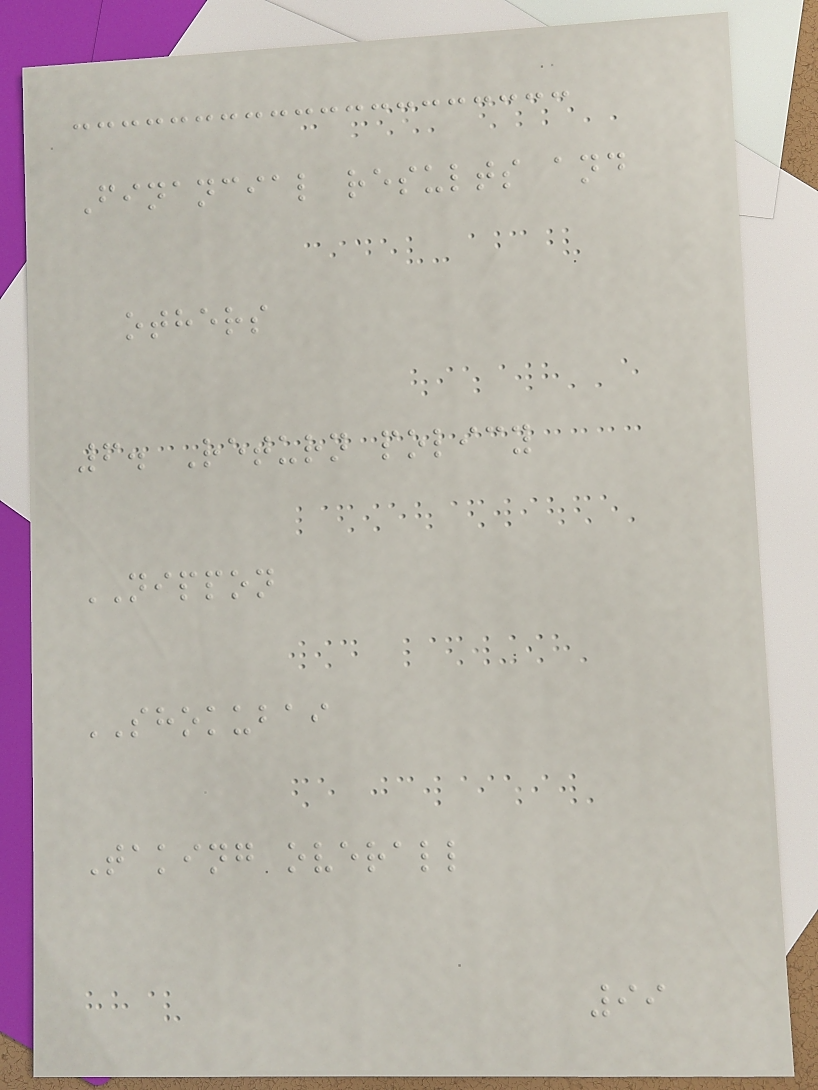Financial results and
others
6. Return policy
NIPPON
SHOKUBAI
Taking overall
99
